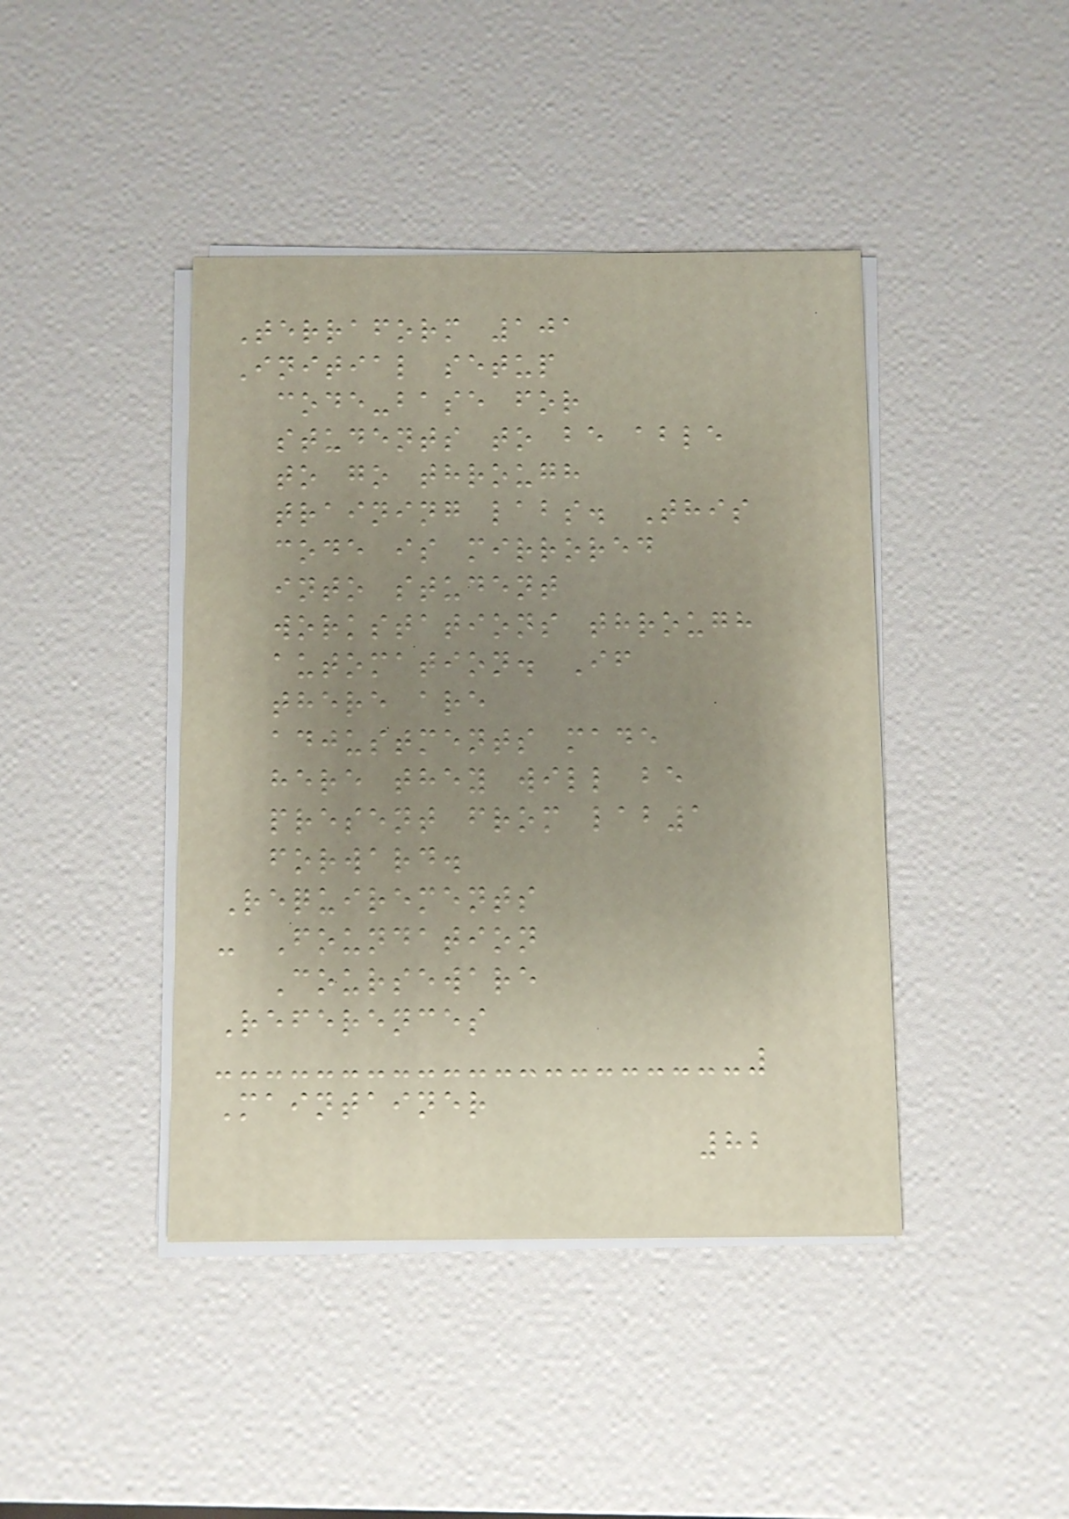Terraform 101
Initial setup
code-base for
students to be able
to go through
training labs. This
code is mirrored
into student
workstations through
automation. If
there are
adjustments made
here they will be
present from lab1
forward.
Requirements
- Foundation
Courseware
References
Maintainer
82
